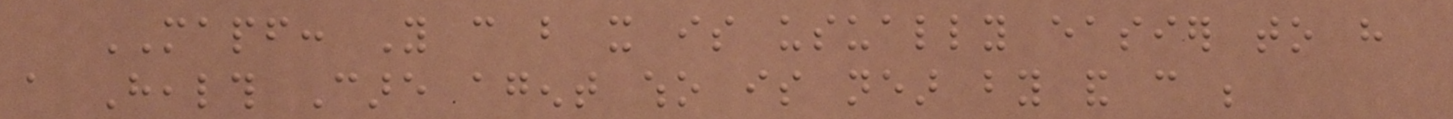MAPF: You can but it is usually easier to have
a Health Care agent who is near by and can be
